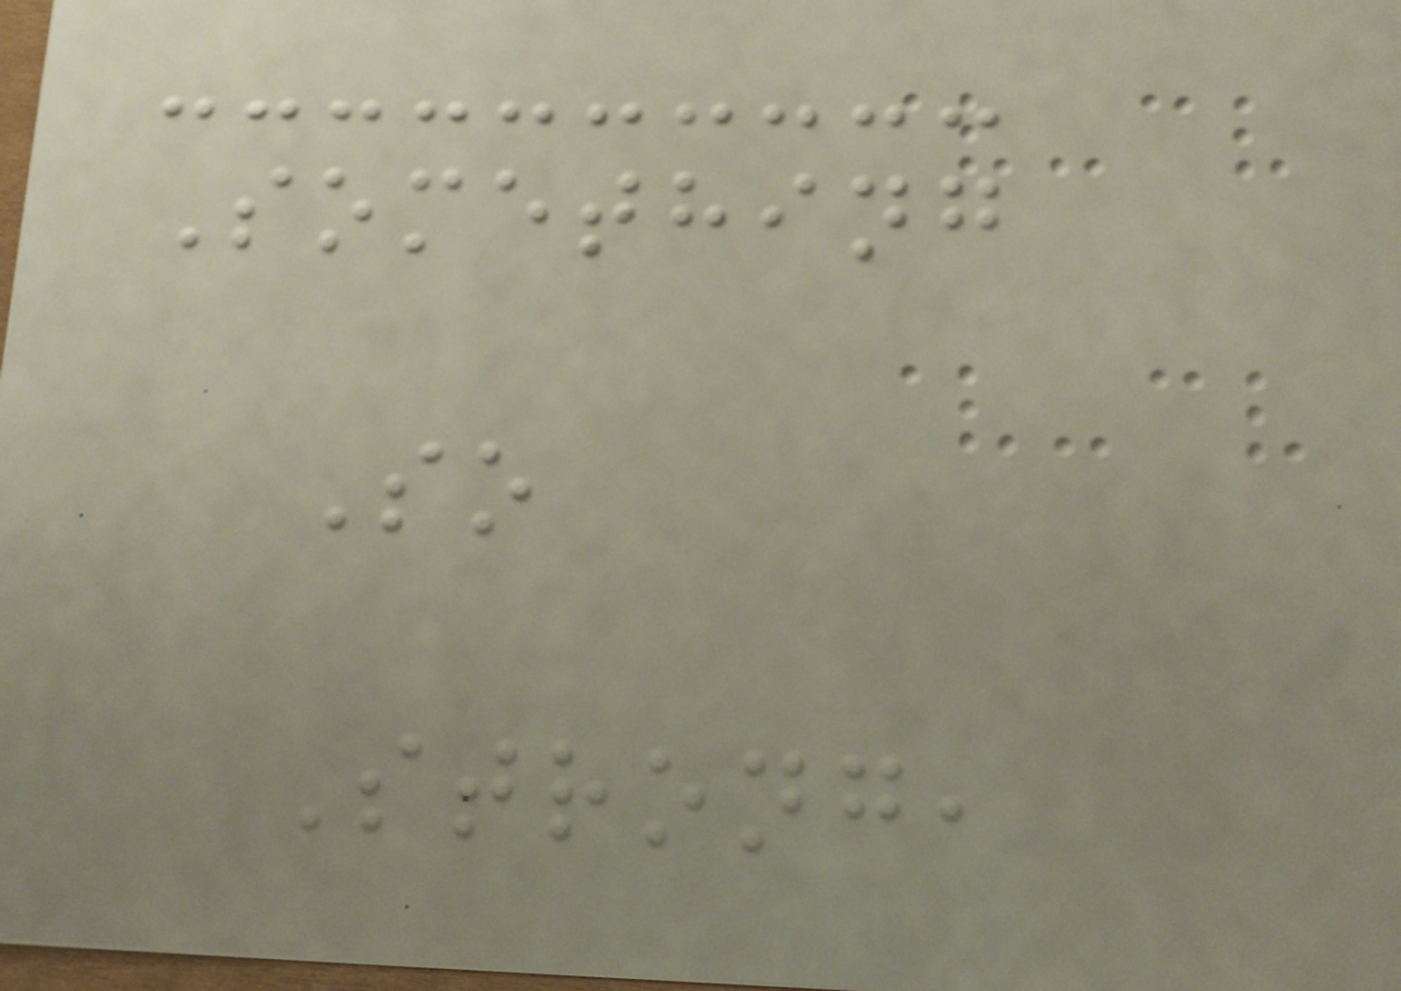Something
So
Strong,
